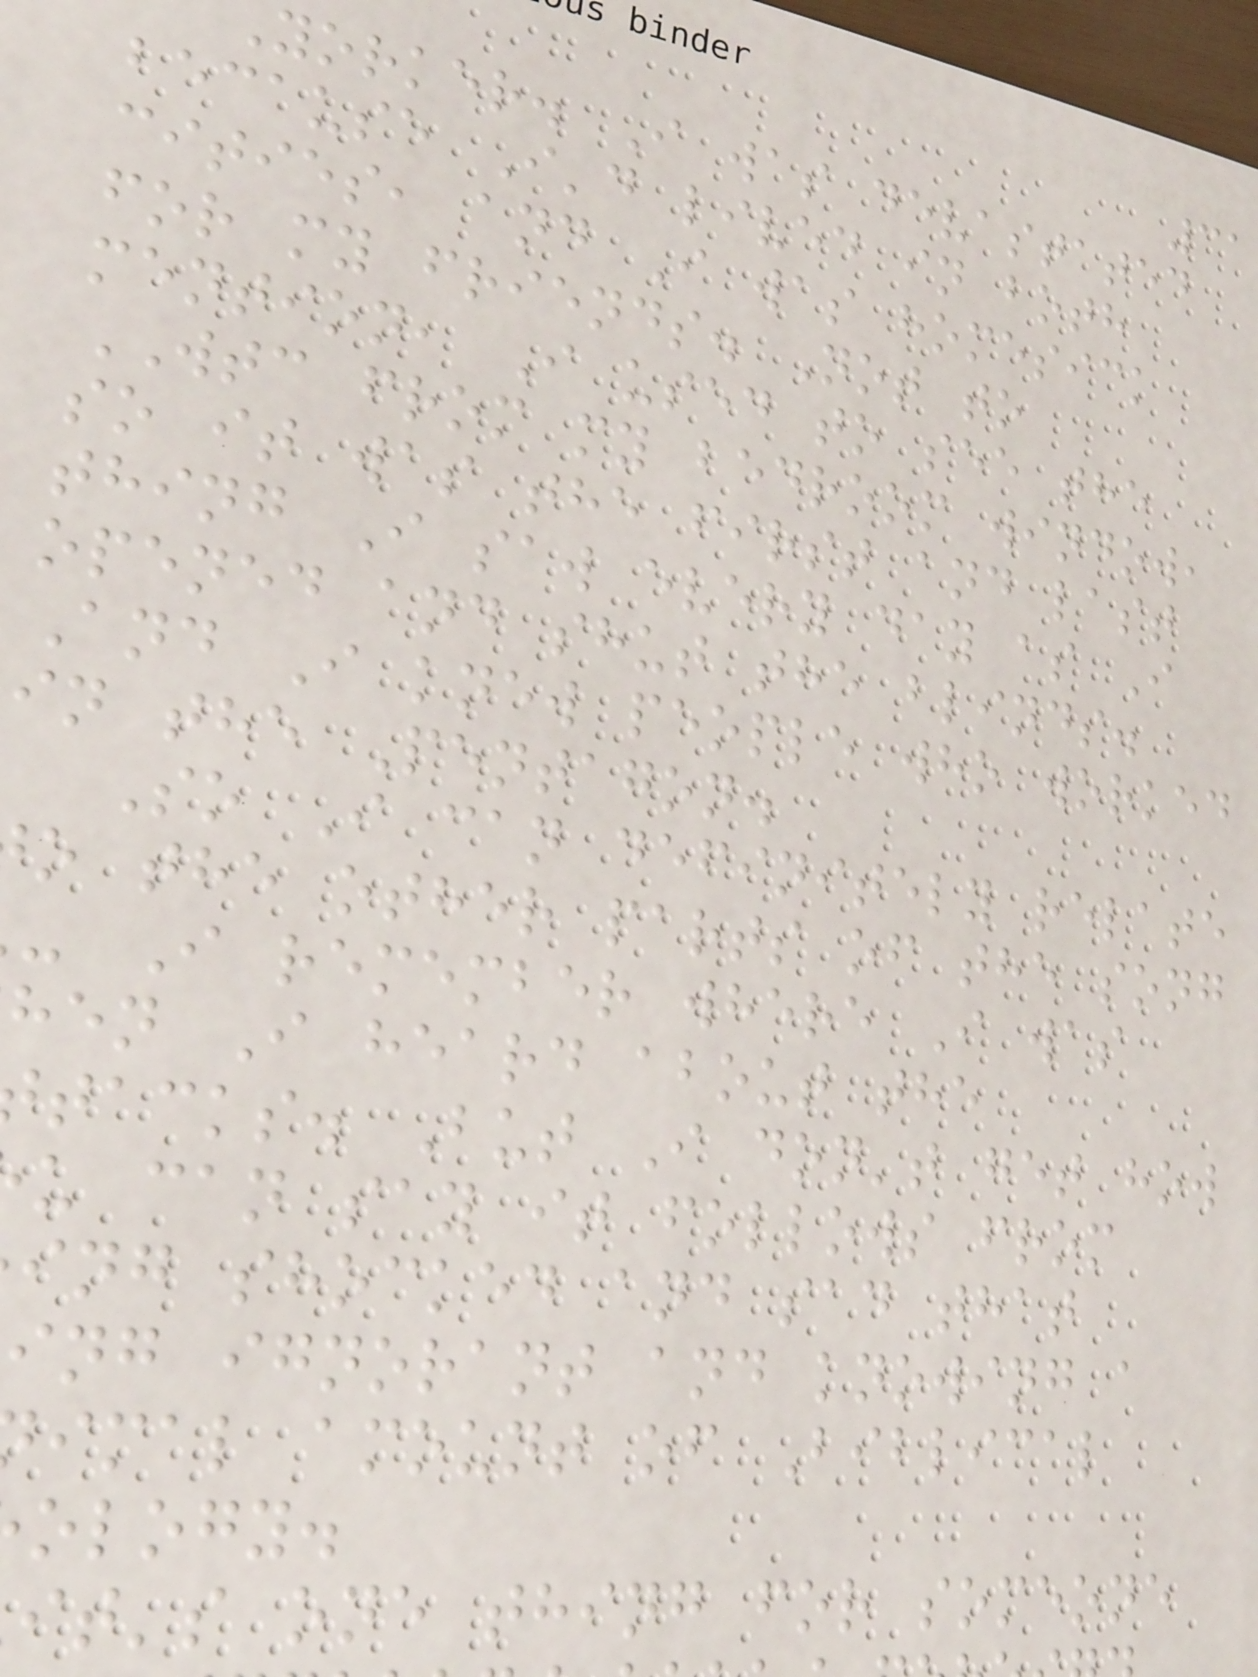31
yorker. I was devastated
because I'd lived in both
cities, and I was homesick
for my friends. Not to
mention, I used to see the
WTC from my bedroom window,
so it was the first and last
thing I saw every day as I
opened and shut the blinds.
And I knew people who worked
in the Pentagon.
So I can definitely relate
o the other parts of the song
- I remember where I was
hen I heard about the
tacks. But I don't get how
u can say it follows from
ing shocked and sad that
ing ignorant and knowing a
imal amount of Biblical
ology.
it's one thing for someone
